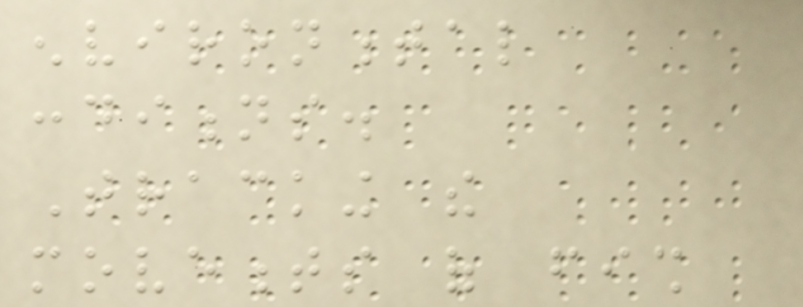environmental
conditions.
Tracking the
movements of fish
